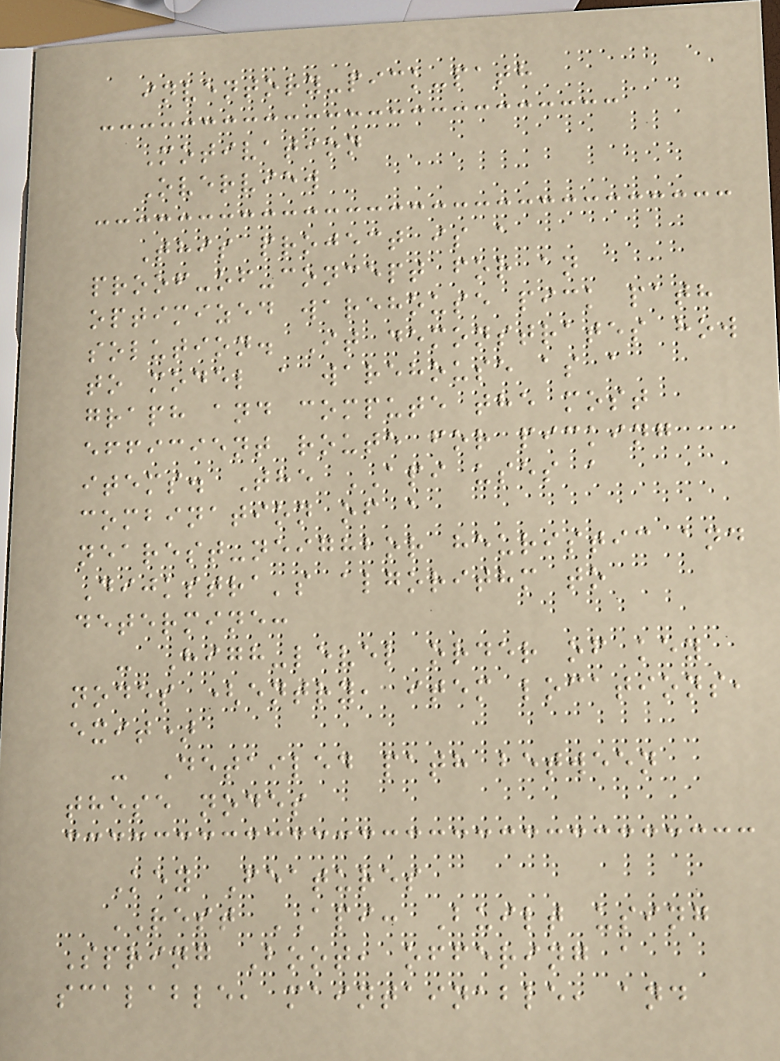inventory-pick-path
Motivation
Overview
This project is a
proof-of-concept for an
optimized warehouse pick path
solution. It demonstrates how
to model a warehouse as a
graph and compute the most
efficient route for picking
items. The API uses a
combination of a
nearest-neighbor heuristic and
Dijkstra's algorithm to
determine:
- High-level order of key
nodes (entry, item locations,
exit)
- Detailed path between
these nodes
Key Features
REST API: Built using
Spring Boot, offering a
scalable, maintainable, and
